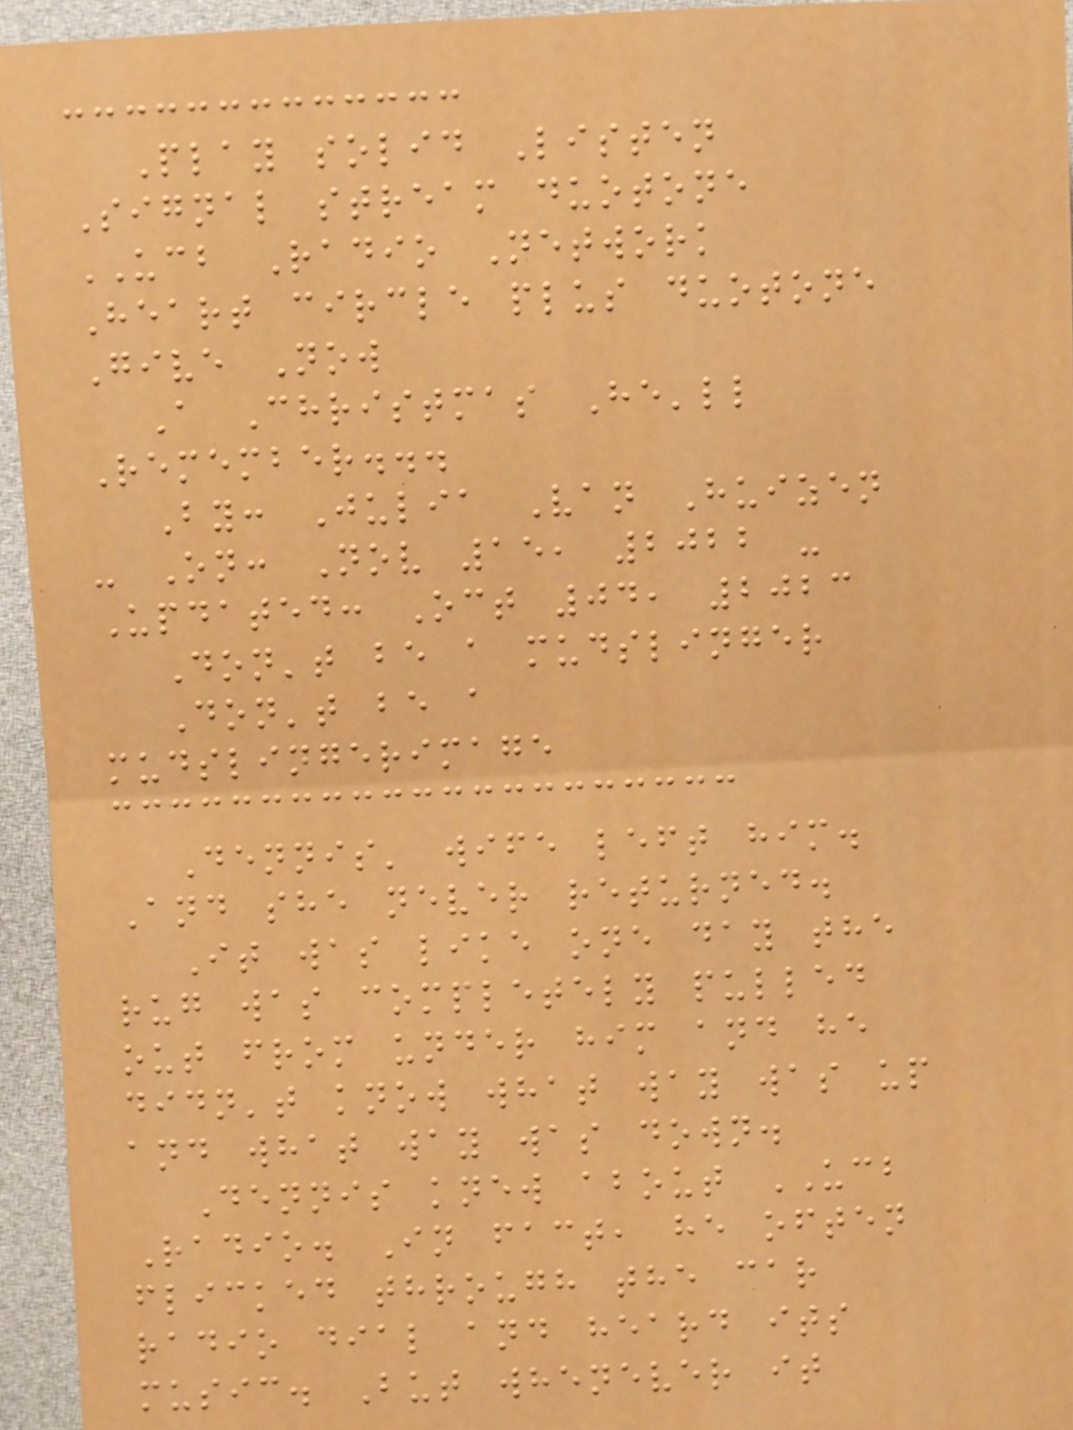Play solid Listen
Signal stream duotone
UCB Radio Network
Heart circle plus duotone
Give Now
A Christmas He'll
Remember...
By: Julia Van Huizen
- On: Nov 15, 2022 -
Updated: Oct 04, 2023
Don't be a mudslinger
Don't be a
mudslingerimage
Dennis' wife left him.
And she never returned.
It was like one day the
rug was completely pulled
out from under him and he
didn't know what way was up
and what way was down.
Dennis knew about UCB
Radio. In fact, he often
flicked through the car
radio dial and heard its
music. But whenever it
